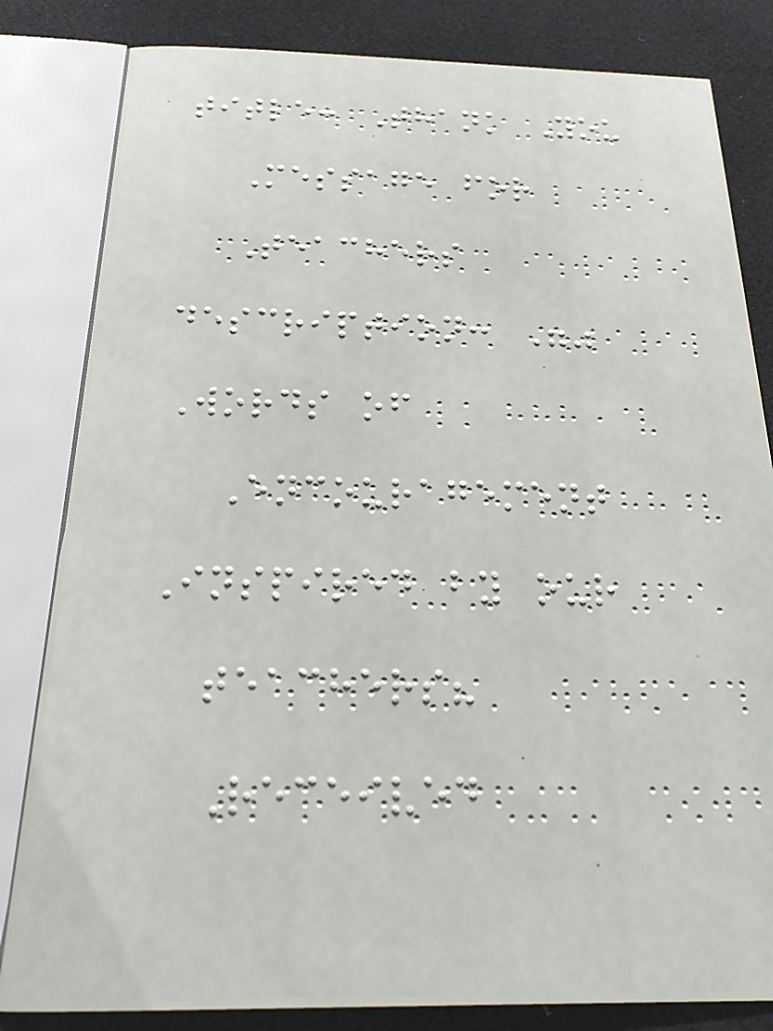title: Thank You
Message for
Teachers
description: ""
Words of
Encouragement
Inspired by our
teachers?
Received
